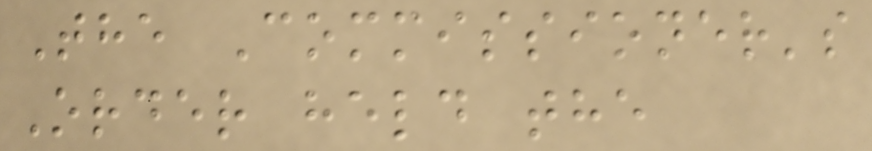The Commissioner's
Order held the
